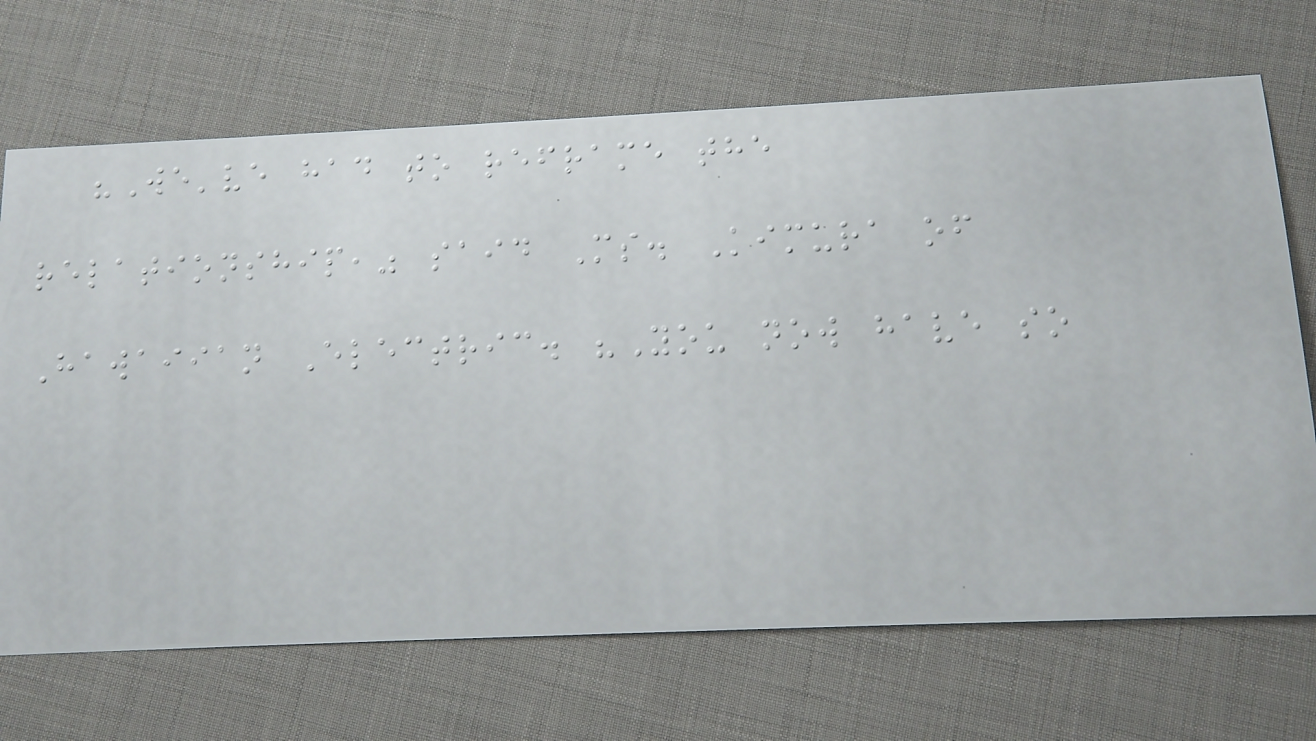"We've had to reframe the
relationship," said Ms. Kimura of
Hawaiian Electric. "You now have so
